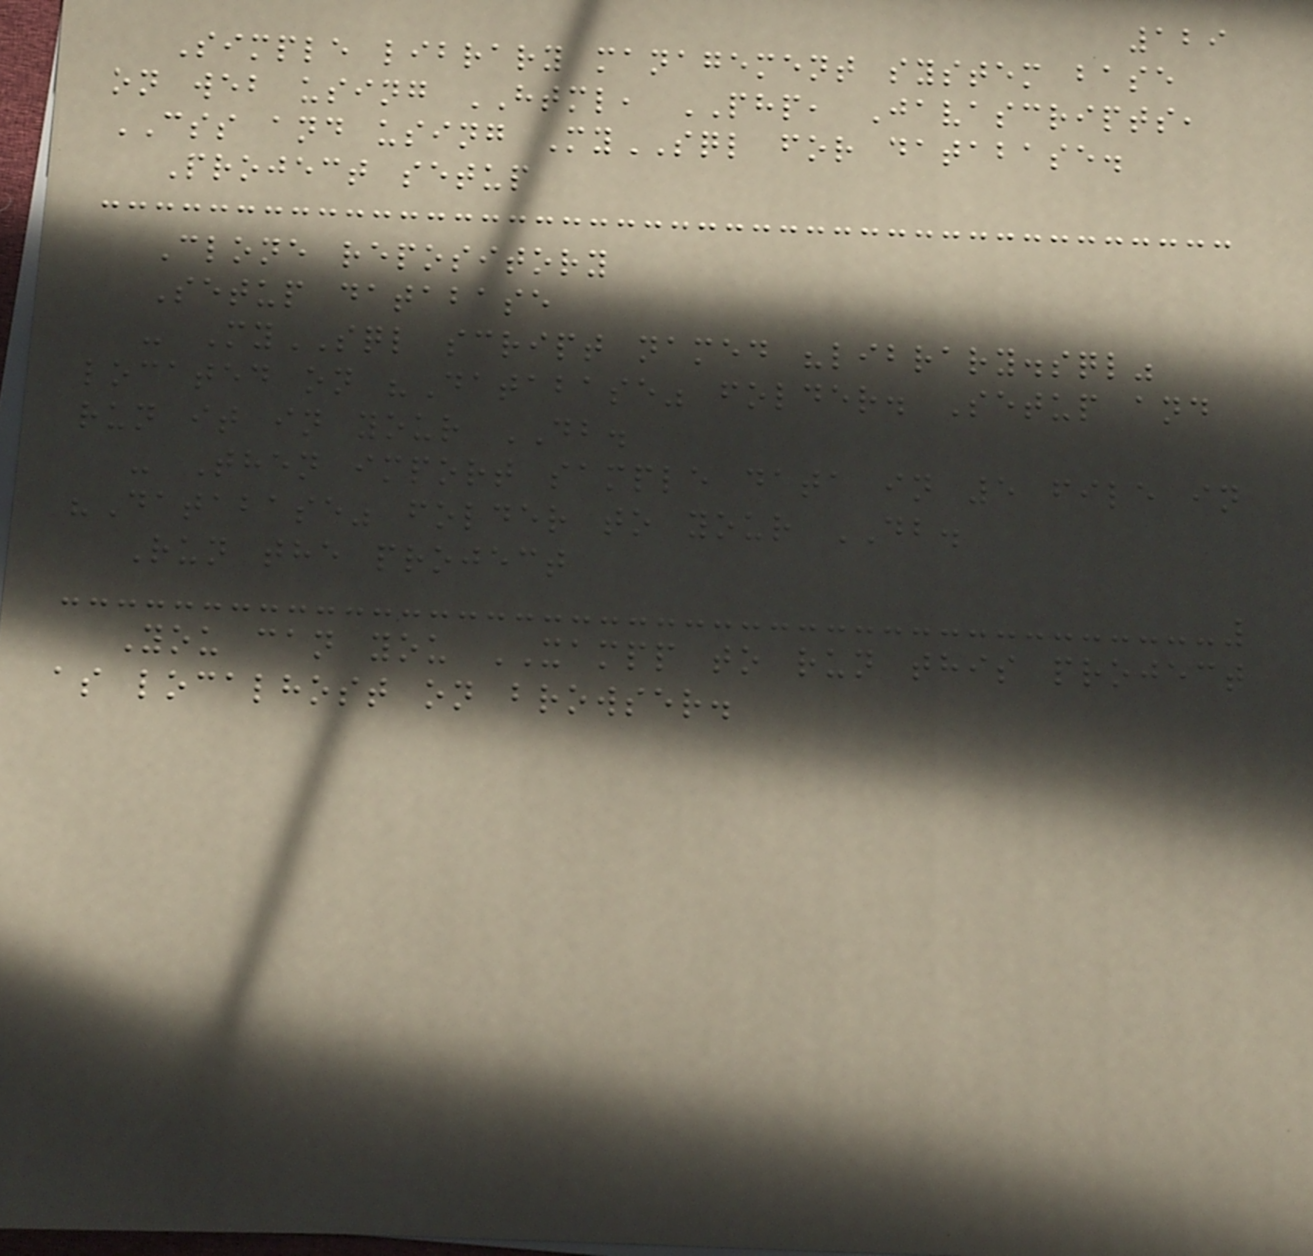129
Simple library management system base
on web using HTML, PHP, Javascripts,
CSS and using MySQL for database.
Project setup
Clone repository
Setup database
- MySQL script named "library.sql"
located on "Database" folder. Setup and
run it in your DB.
- Then import sample data in 5 file in
"Database" folder to your DB.
Run the project
You can you XAMPP to run this project
as localhost on browser.
